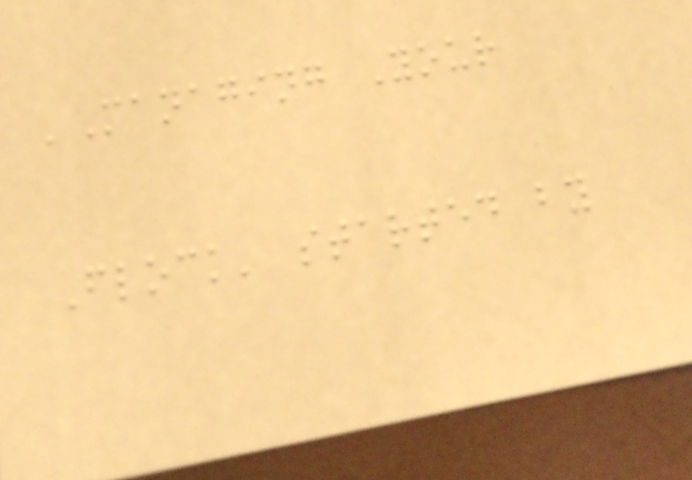'Managing Your
Flock' started by
